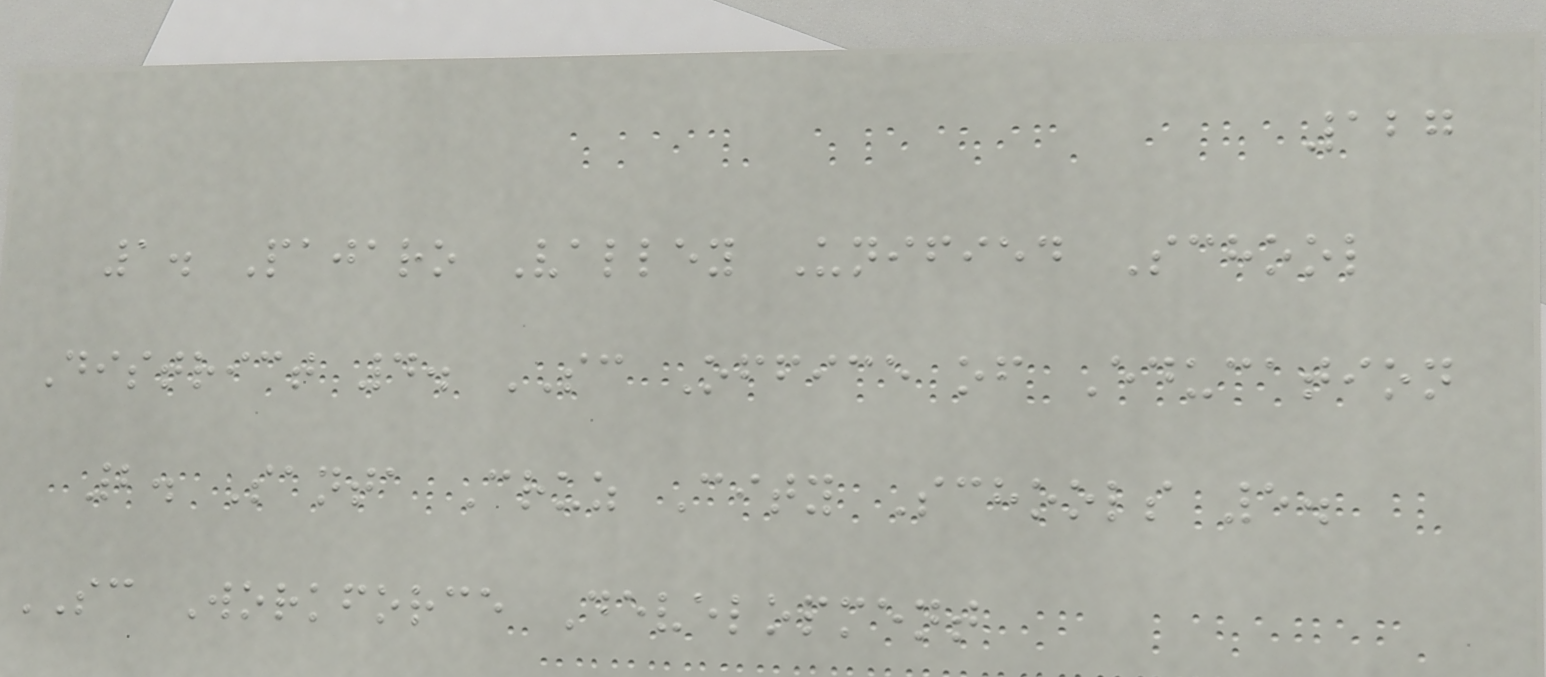127
1. Pajaro Valley Unified School
District 4. SC Office of Education
2. Santa Cruz City Schools 5.
SC Workforce Development
